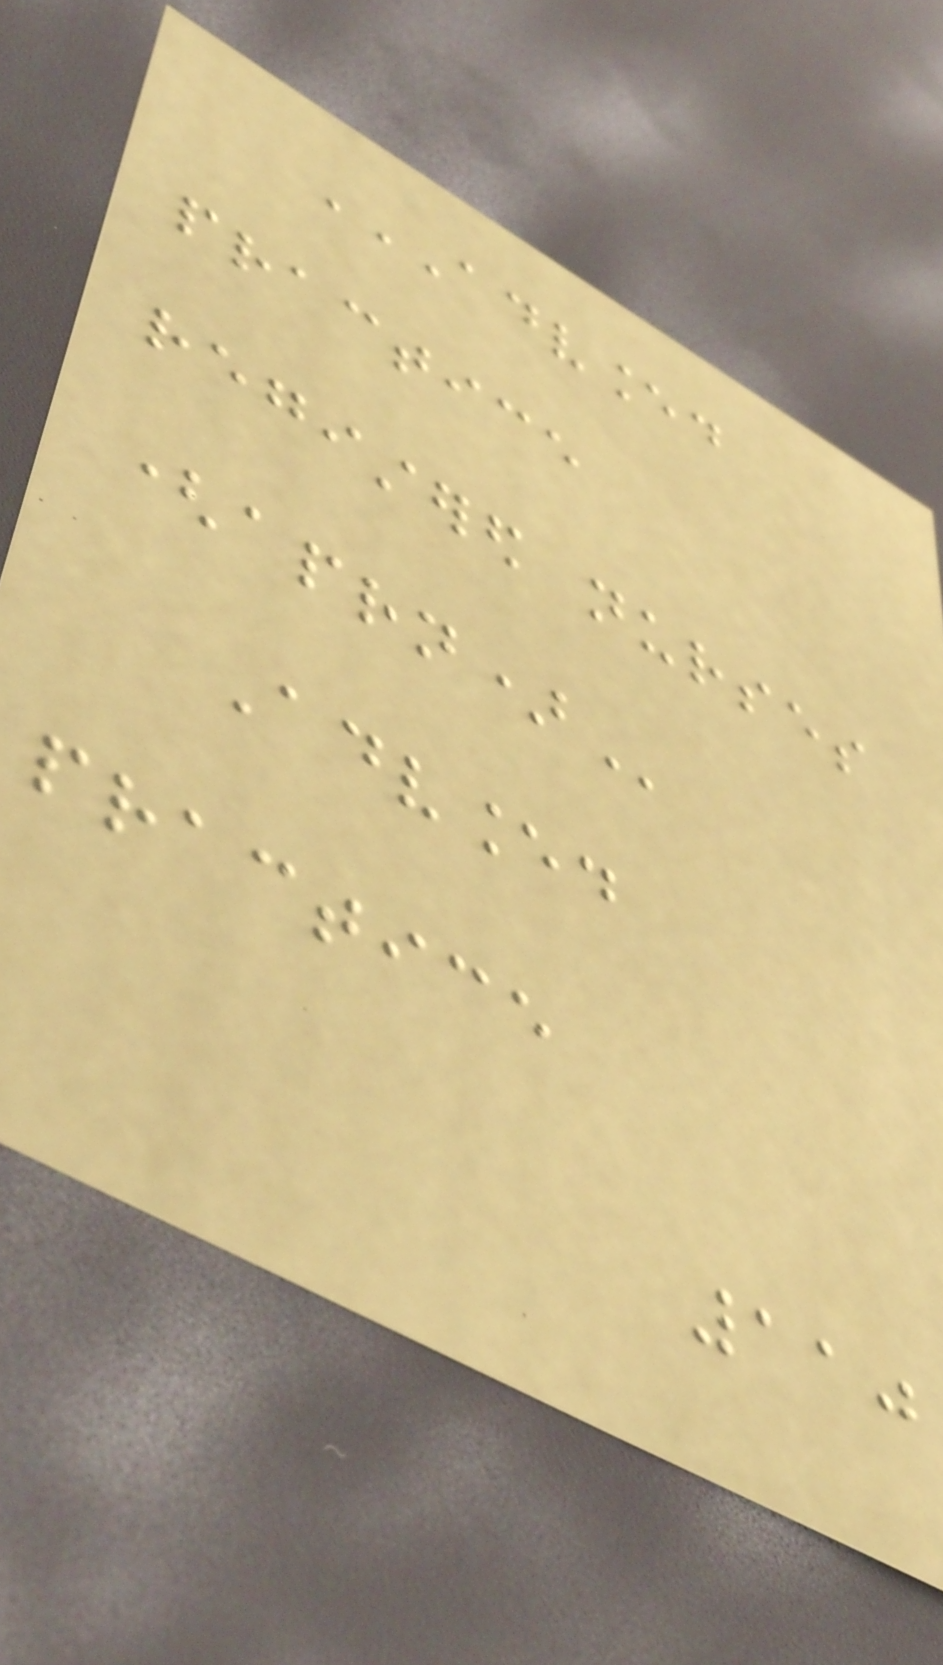ADVANCED
PRACTICE
REGISTERED NURSES
(APRN)
Advanced
practice
110
